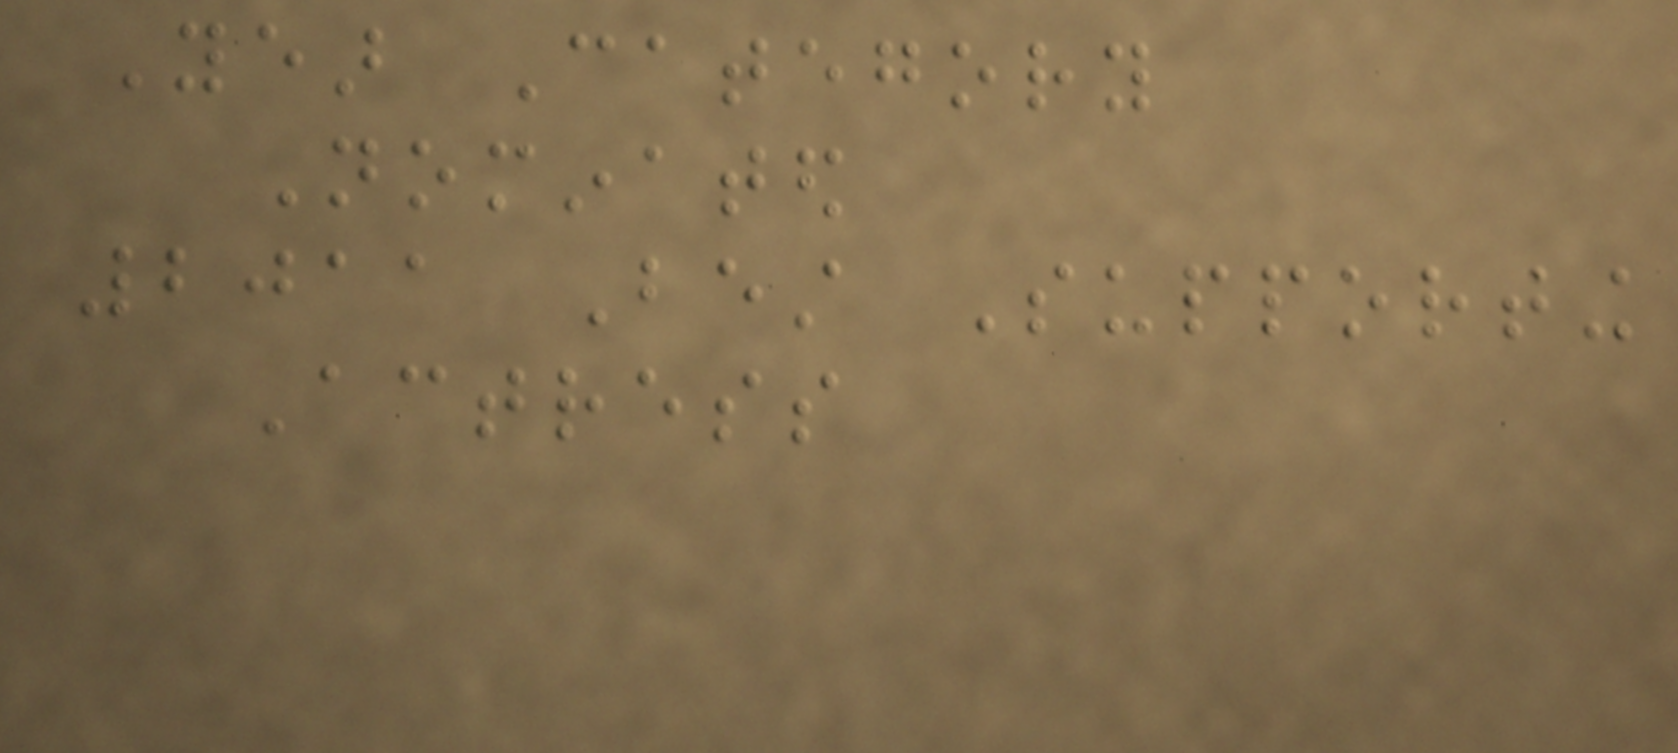Year Category
Nominated
2011 Best Supporting
Actress
